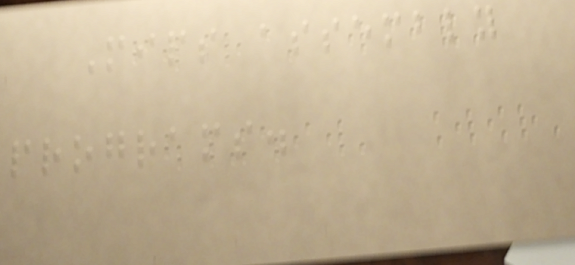Mips assembly
programs.
